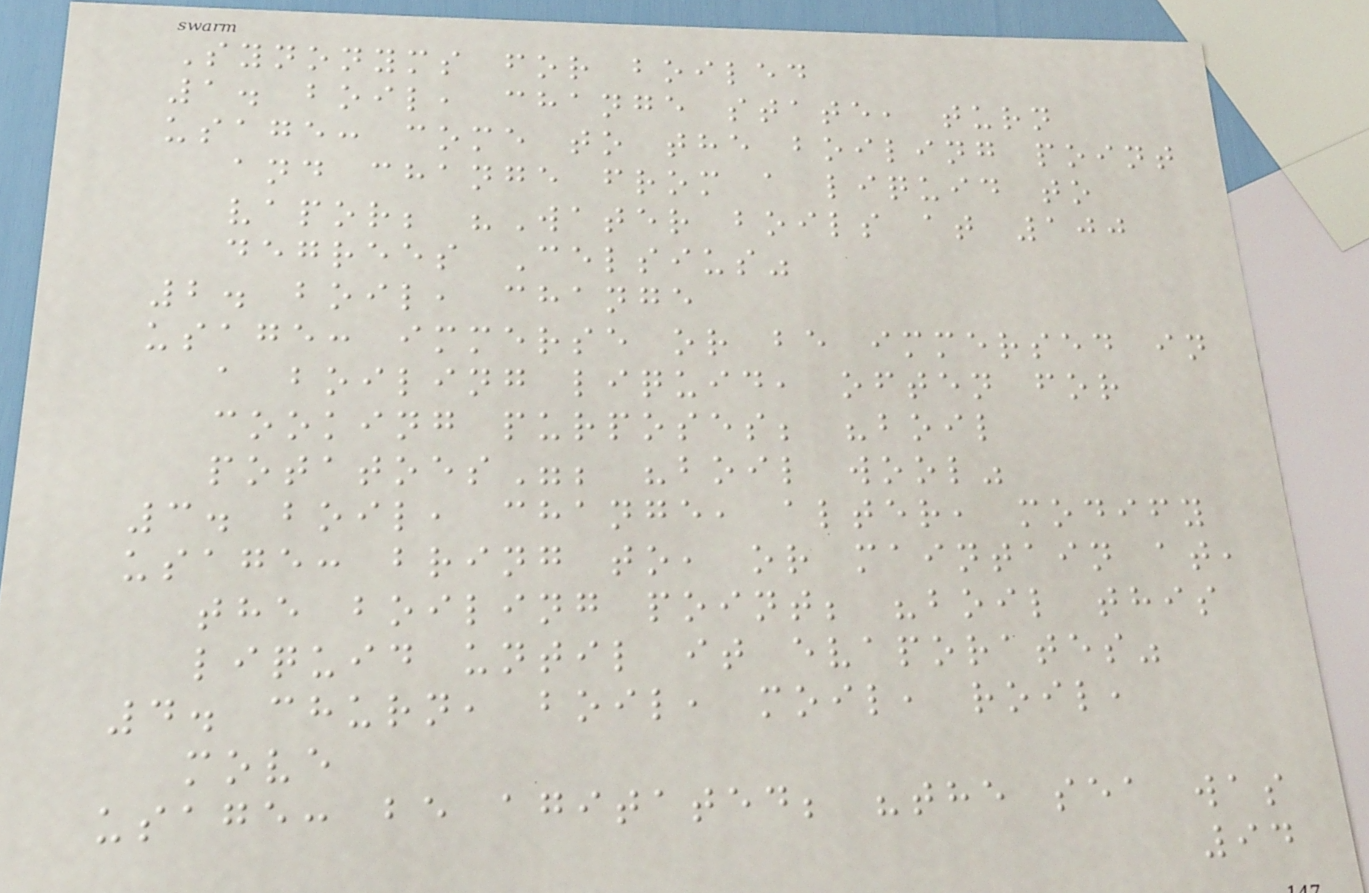Synonyms for boiled
1. boil, change state, turn
usage: come to the boiling point
and change from a liquid to
vapor; "Water boils at 100
degrees Celsius"
2. boil, change
usage: immerse or be immersed in
a boiling liquid, often for
cooking purposes; "boil
potatoes"; "boil wool"
3. boil, change, alter, modify
usage: bring to, or maintain at,
the boiling point; "boil this
liquid until it evaporates"
4. churn, boil, moil, roil,
move
usage: be agitated; "the sea was
94
